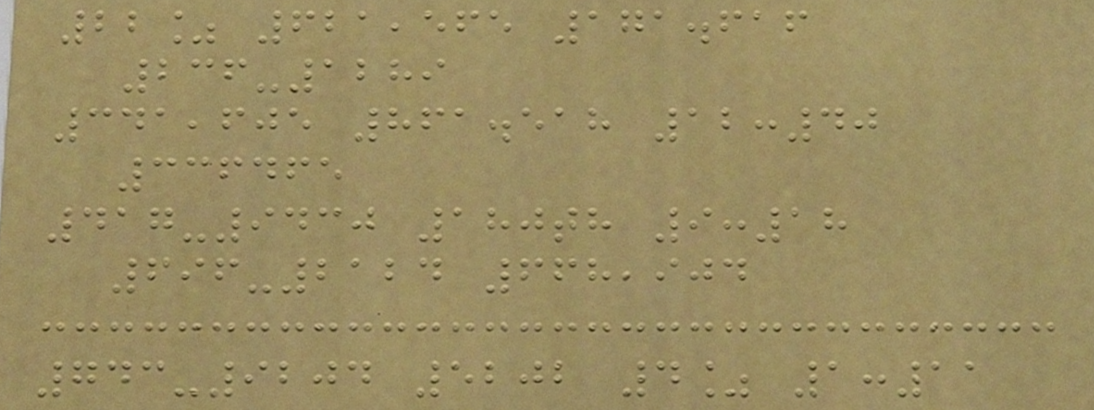22% 621,565 171.616
236-1289
341,605 861.518 12:40
336465
417-9430 180th 9:18
696-2124 668,904
743-9204 5202 4% 1:11
